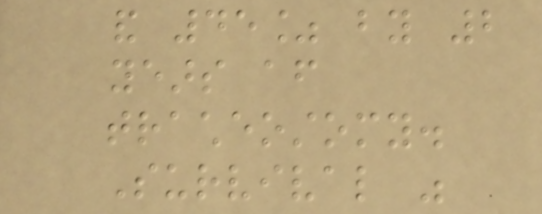and 45% by 2
years after
tracheostomy.
Survival was
